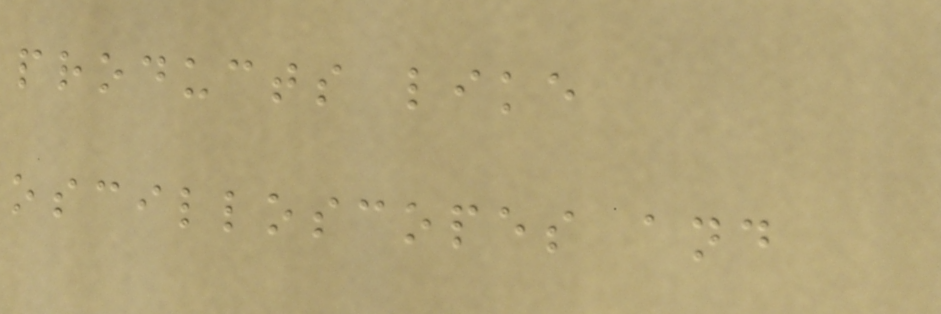products like
oscilloscopes and
